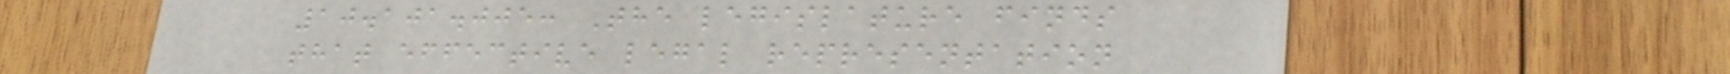10.101.005: The legislature finds
that effective legal representation
